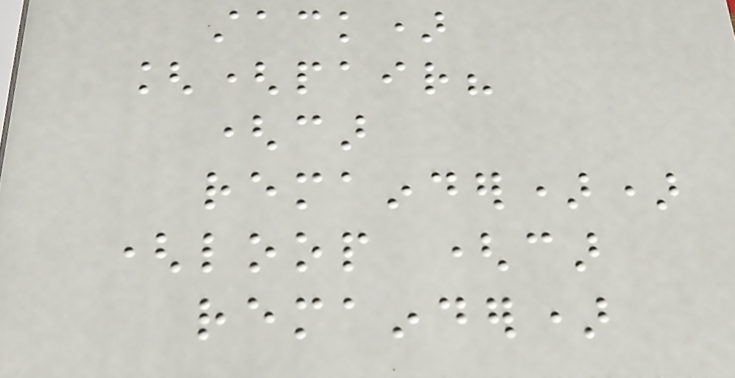stack)
[(pair?
(car
remainder))
(loop (car
remainder)
